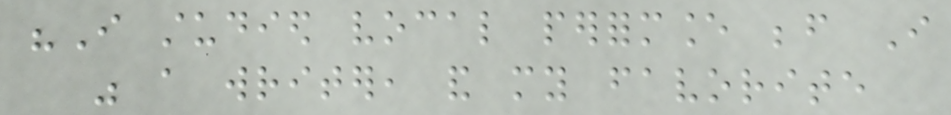"I studied vocal performance before I
was a writer, and my favorite
